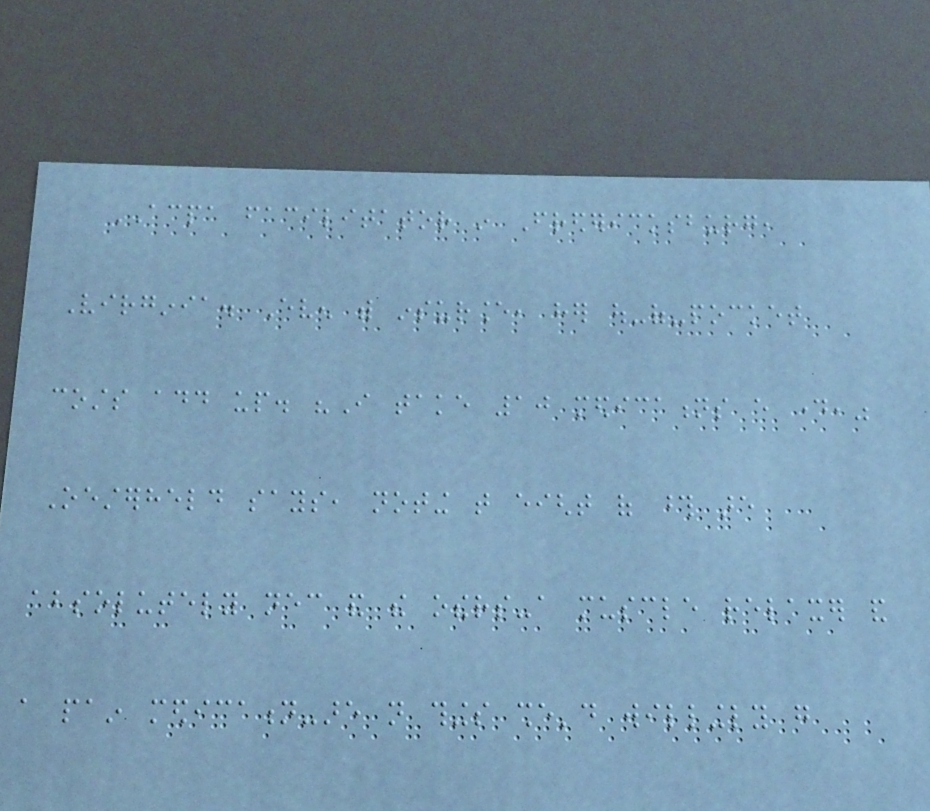ACPA facilitator in Fredericksburg,
Virginia. Even with insurance, her out-of-pocket
costs add up. "I take 10 medications every day,"
Oesterheld says, noting that eight of those are
absolutely necessary and the others-a muscle relaxer and
a pain medication-are not things she'd willingly go
